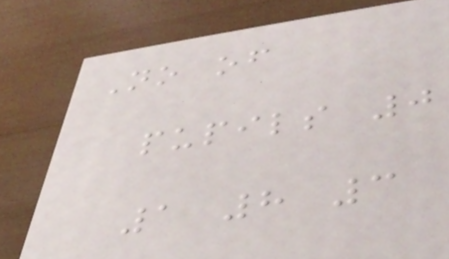No of
pupils 0
1 8 3
